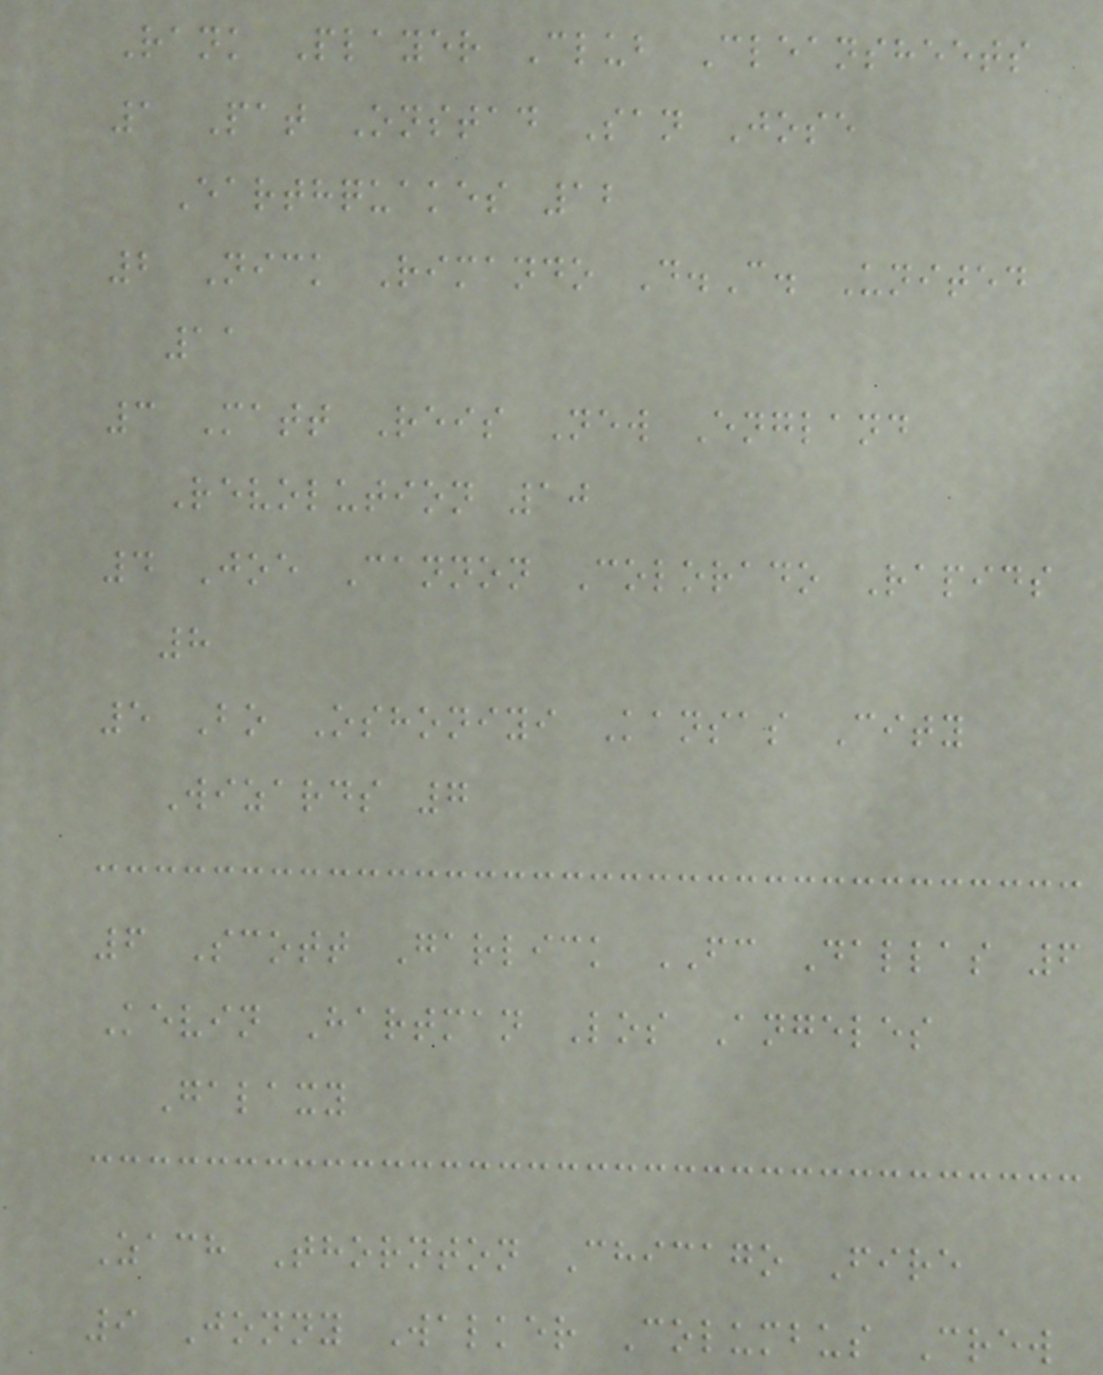Rank Player Club Cleansheets
1 Pat Onstad San Jose
Earthquakes 12
2 Nick Rimando D.C. United
11
3 Matt Reis New England
Revolution 10
4 Joe Cannon Colorado Rapids
8
5 Bo Oshoniyi Kansas City
Wizards 7
6 Scott Garlick FC Dallas 6
Kevin Hartman Los Angeles
Galaxy
Zach Thornton Chicago Fire
9 Jonny Walker Columbus Crew
